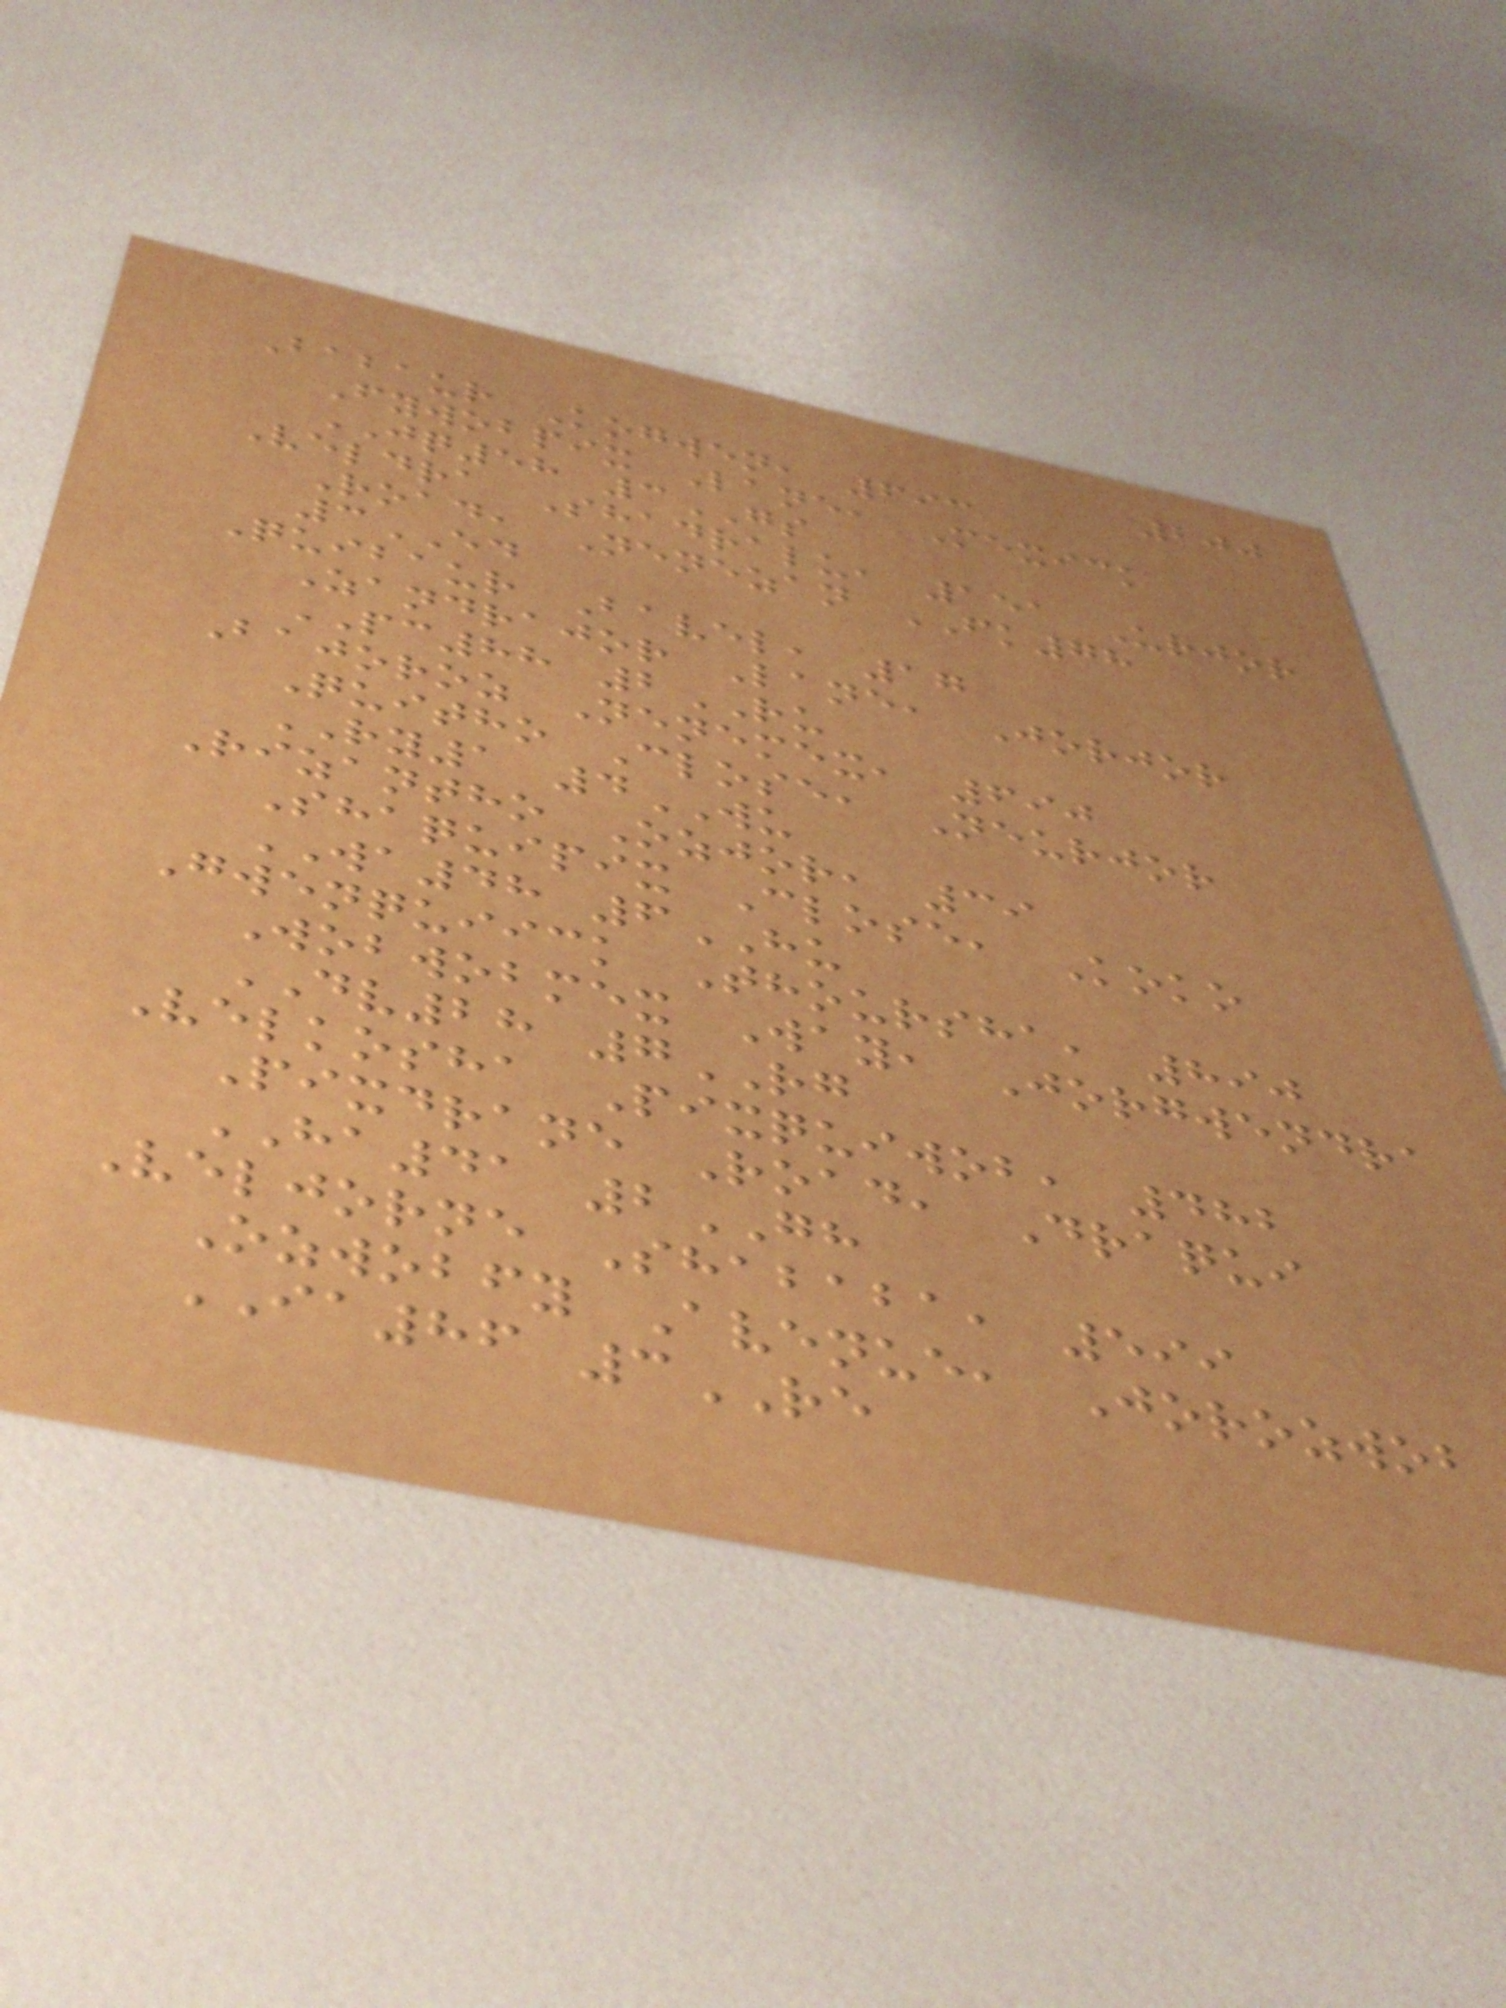200
Babaur Kogwen, 693
Fywobpix Lane, Mexick
JQ58 3GS
Veldra Shadralu, 151 Urjor
Road, Nenezan FK78
3ED
Quibaur Bavel, 17
Zandrajor Lane, Jorjor
PC88 2RU
Bajoroz Nenemex, 690
Quitho Close, Neurjor
RY1 4WU
Rizantho Ozjor, 39
Shaquipix Close, Koko
WA48 6HU
Gwenquiick Thoursha, 890
Wobwobmex Way, Jorgwendra
DV28 7RG
Velkosha Pixquiwob, 482
Pixdrane Road, Draqui
HA41 2GH
Veljorne Shababa, 599
Ozwobfy Avenue, Jorozwob
IA86 3RE
